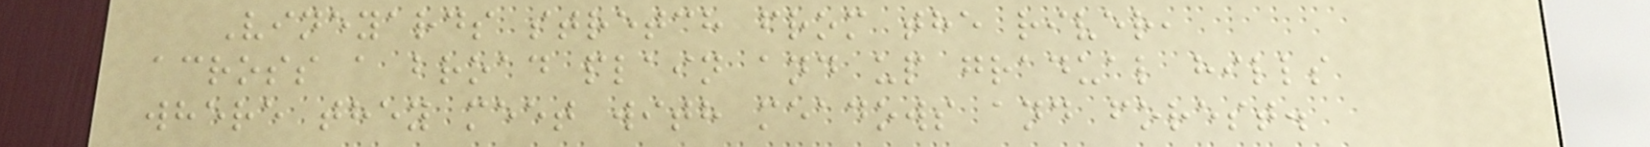Vineyards stretch from the river,
across a broad plain and up gradual hills
where they meet with meadows and forest.
